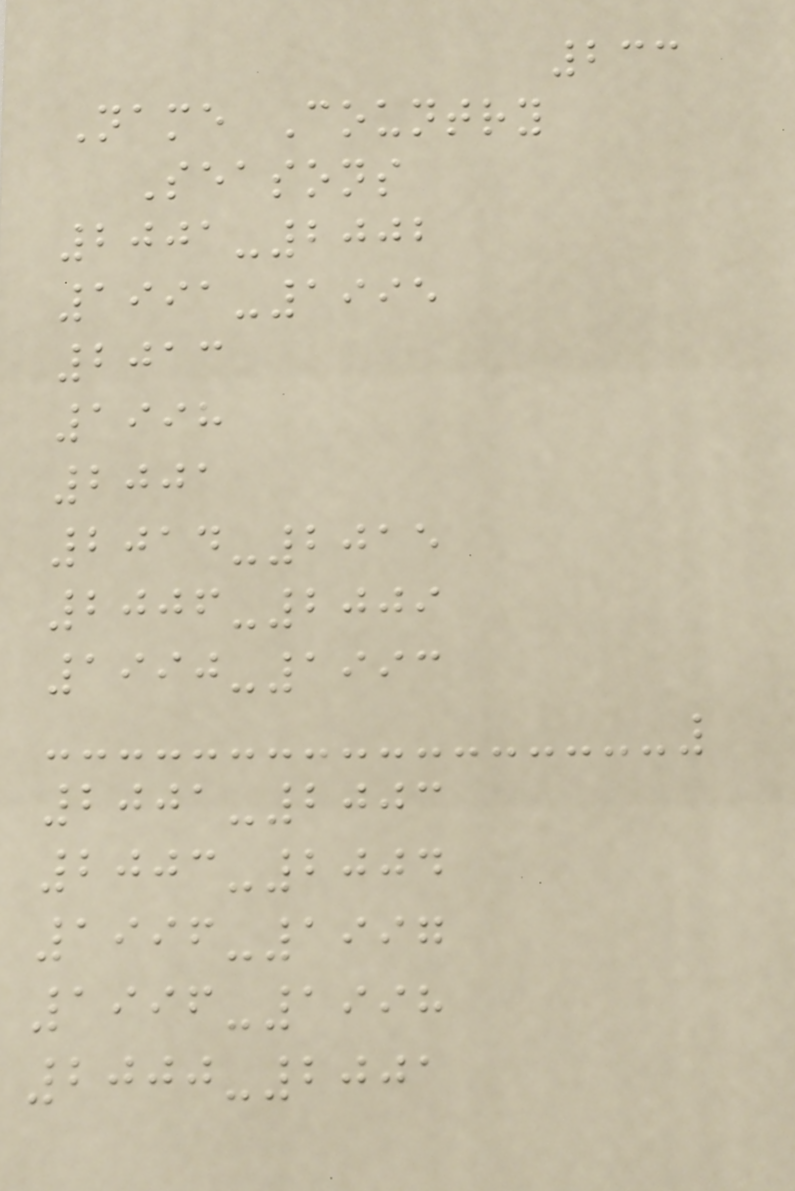233
Name Country
Seasons
2001-2002
1991-1995
2013
1998
2001
2014-2015
2006-2009
1990-1993
2001-2003
2003-2004
1996-1997
1996-1998
2000-2001
